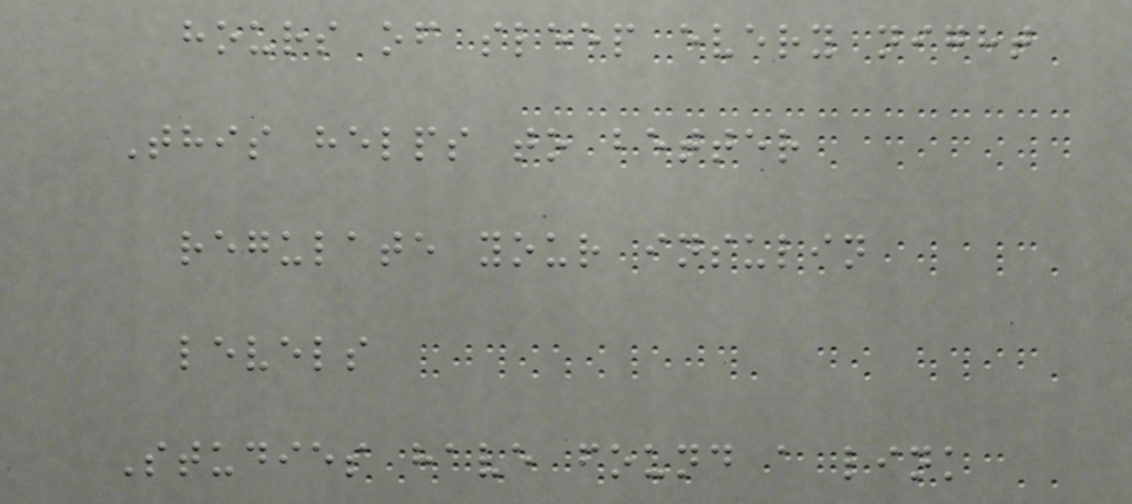hours of sleep every night
This helps to better
regulate your insulin
levels
Studies have found a link
